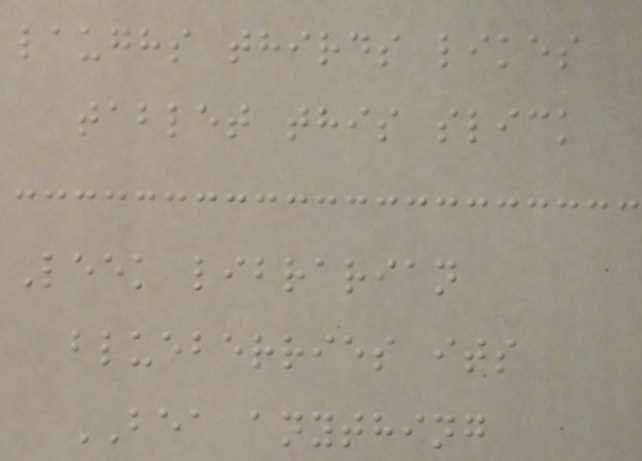laughs thirds likes
tablet this slick
Leek librarian
blueberries its
BEA anything
